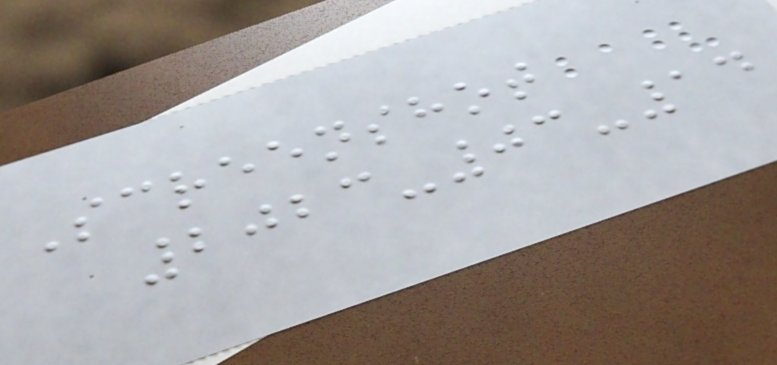Screenshot
2023-03-14
